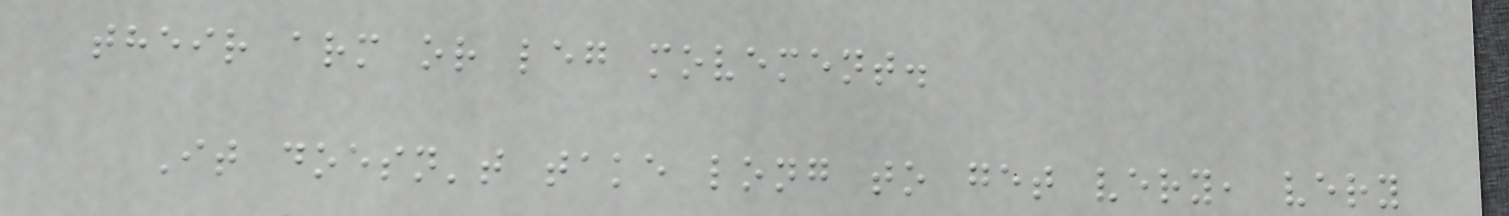their arm or leg movement.
It doesn't take long to get very, very
